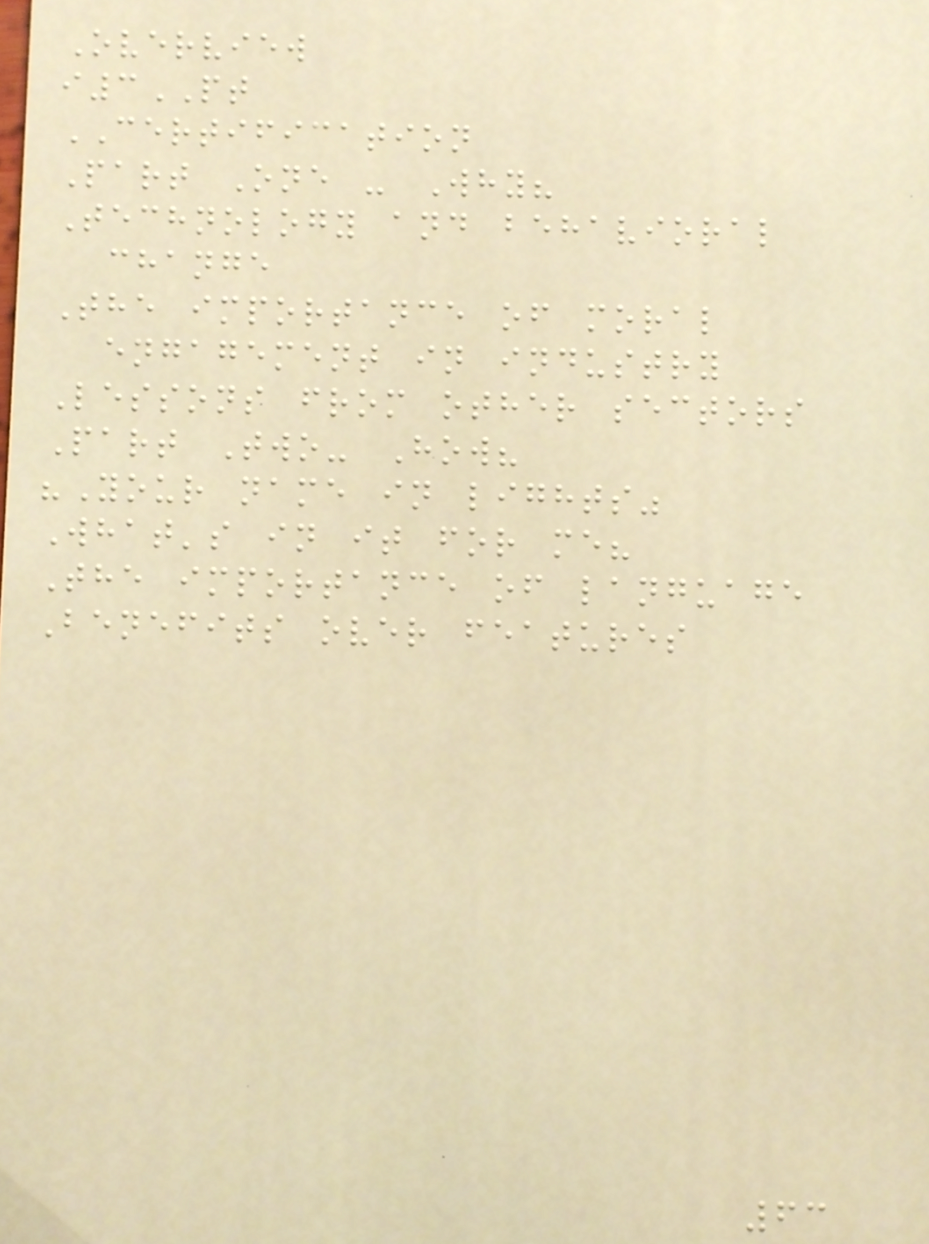Overview
i3PT
CERTIFICATION
Part One - Why?
Technology and behavioral
change
The importance of moral
engagement in industry
Lessons from other sectors
Part Two- How?
"Your name in lights"
What's in it for me?
The importance of language
Benefits over features
63
